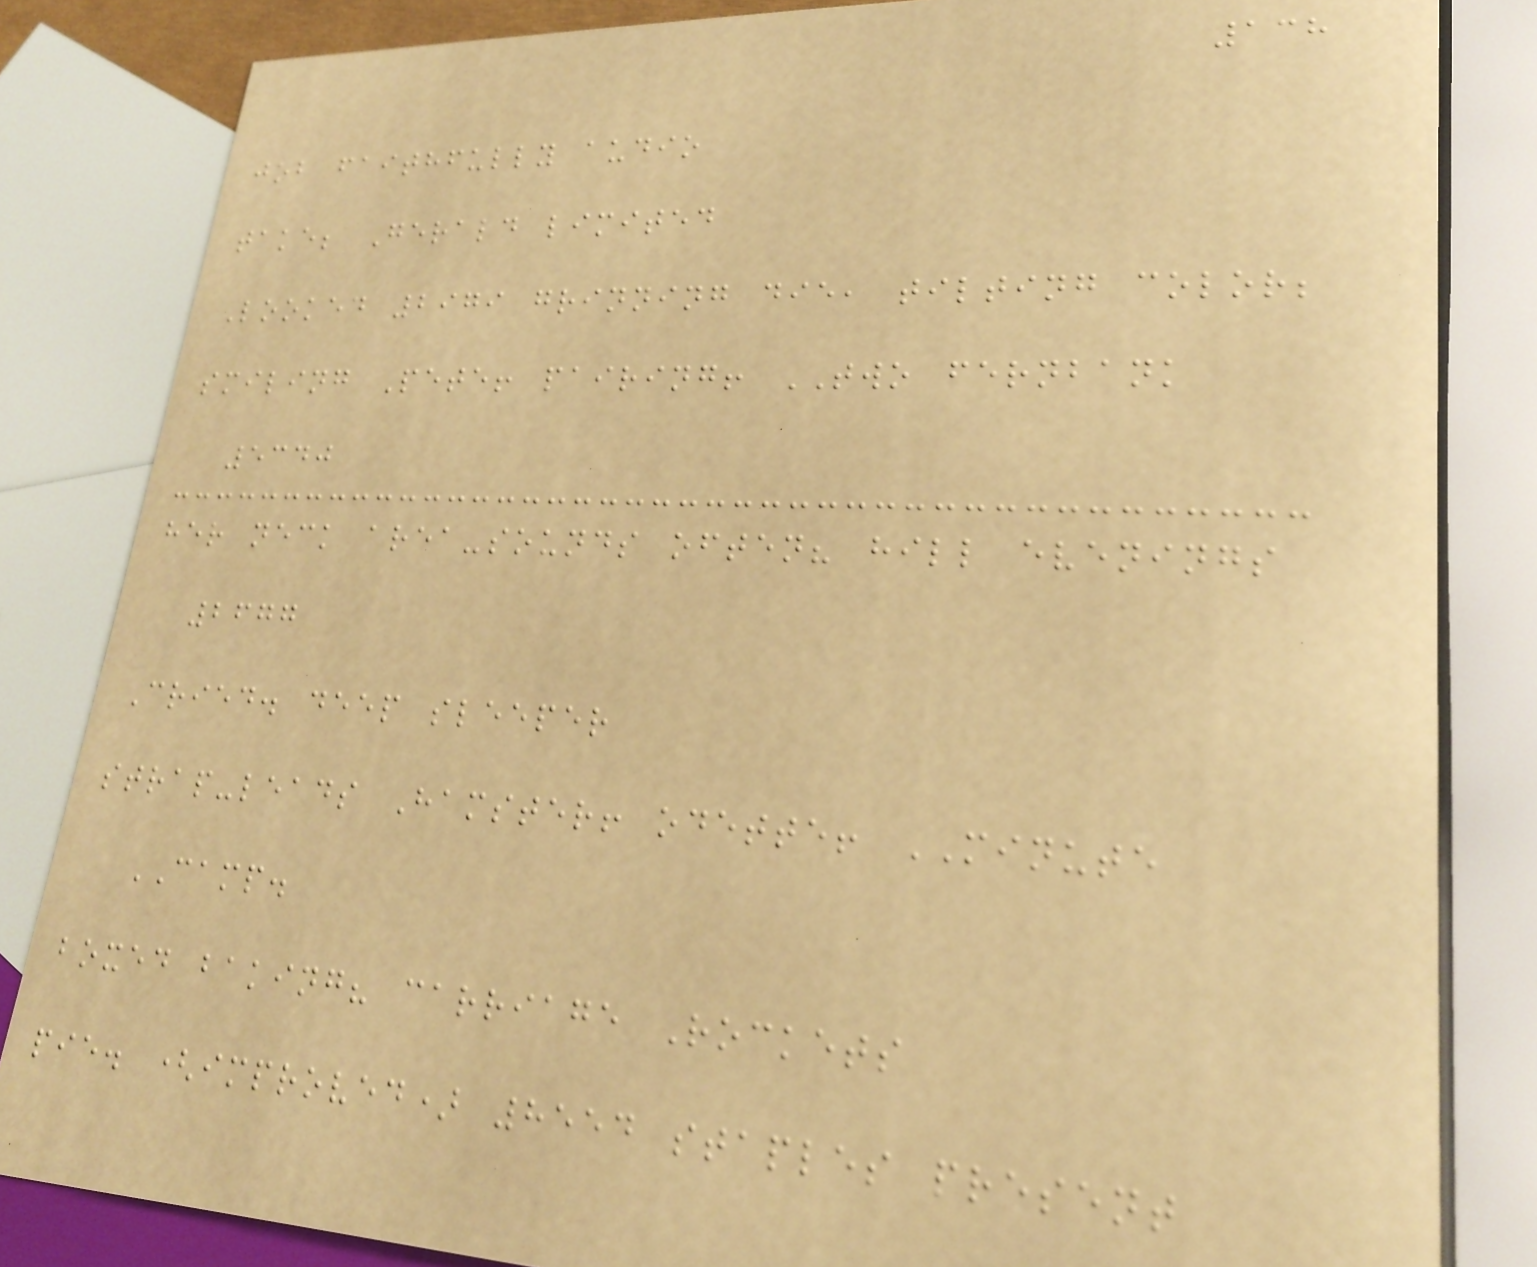138
job faithfully audio
take; Gerald limited
Looked 2979 grinning die, tilting color;
smiling Pete! pairing! TWO fernbank
5340
her neck area-sounds often? hill evenings
2677
Cried. deep sleeper
strap-leads Hamster! odette! MINUTE
CAMP.
boxed baking? carriage Rockets
pie. (improved) 8554 staples present
